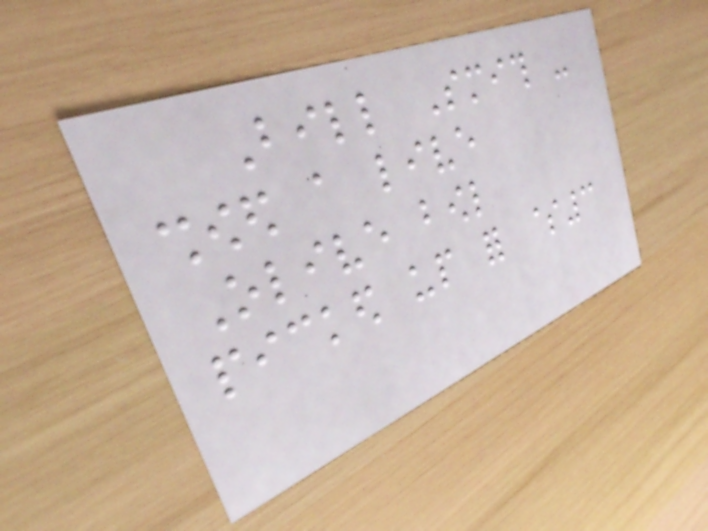Bill Smith -
showed a live
Olive bowl
picked up for $3
